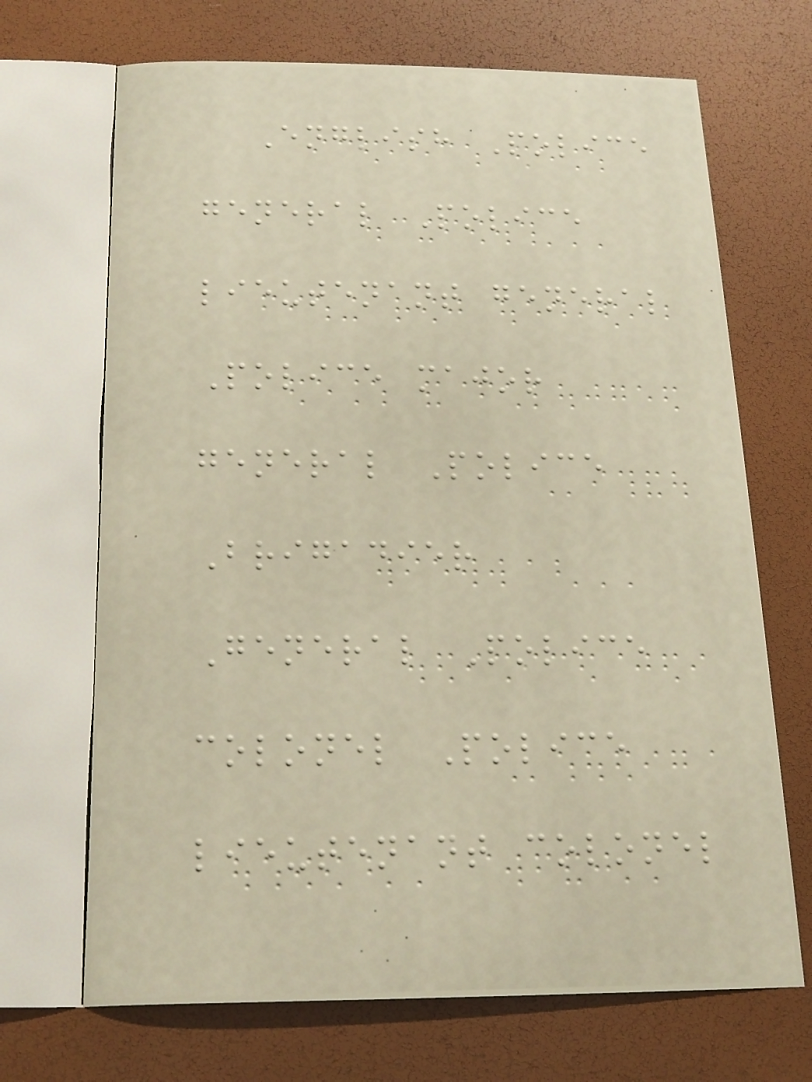English Police
general Police
lieutenant general
Police major
general Police
Brigadier
General Police
colonel Police
lieutenant colonel
